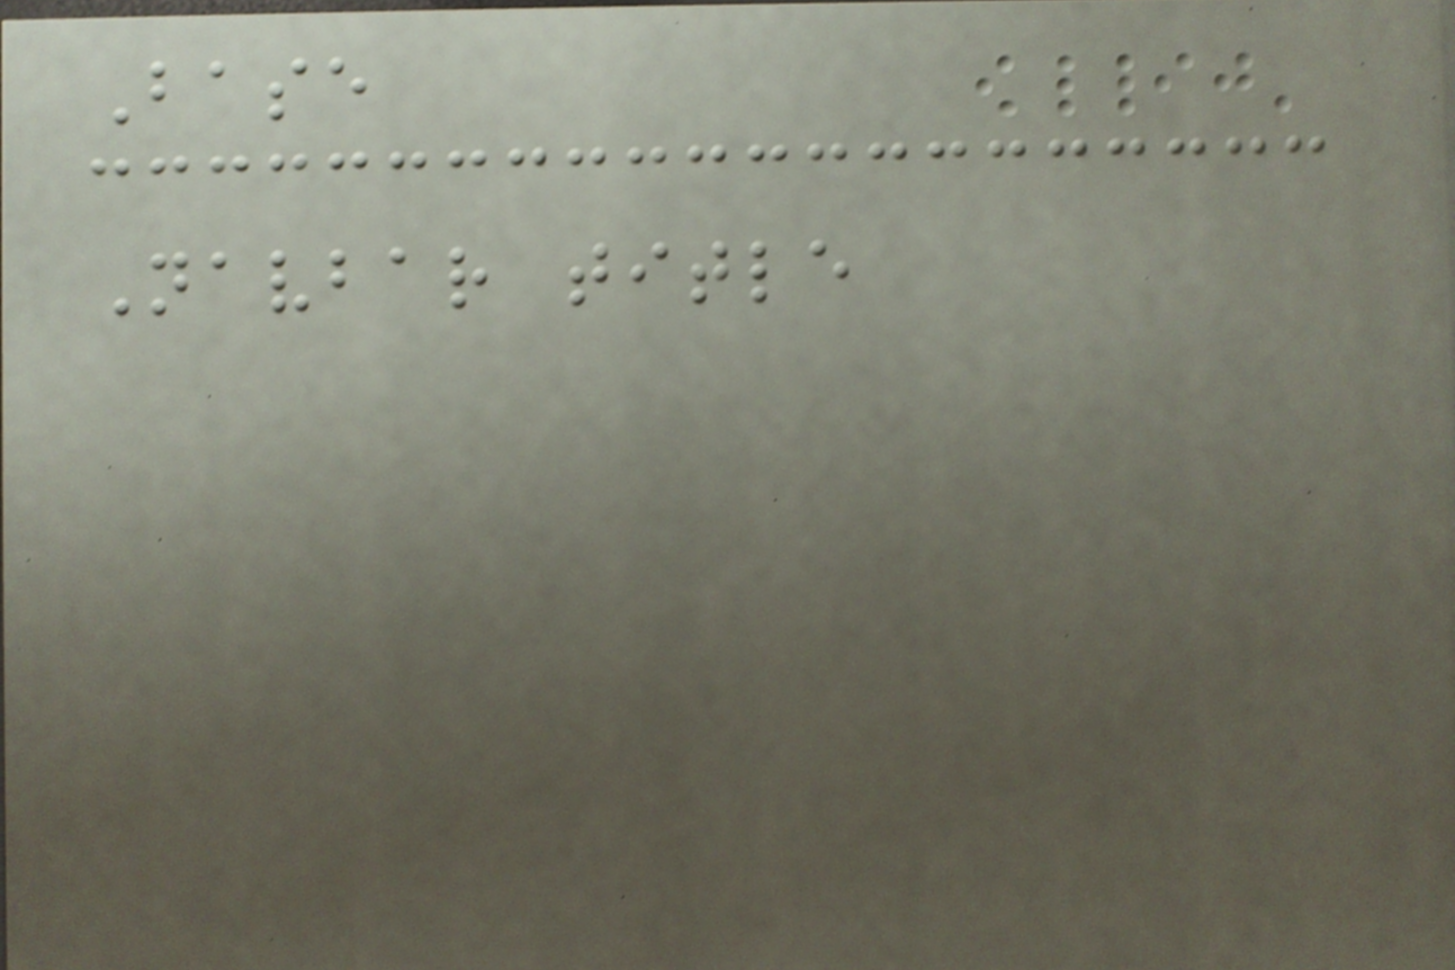Base
Navbar title
